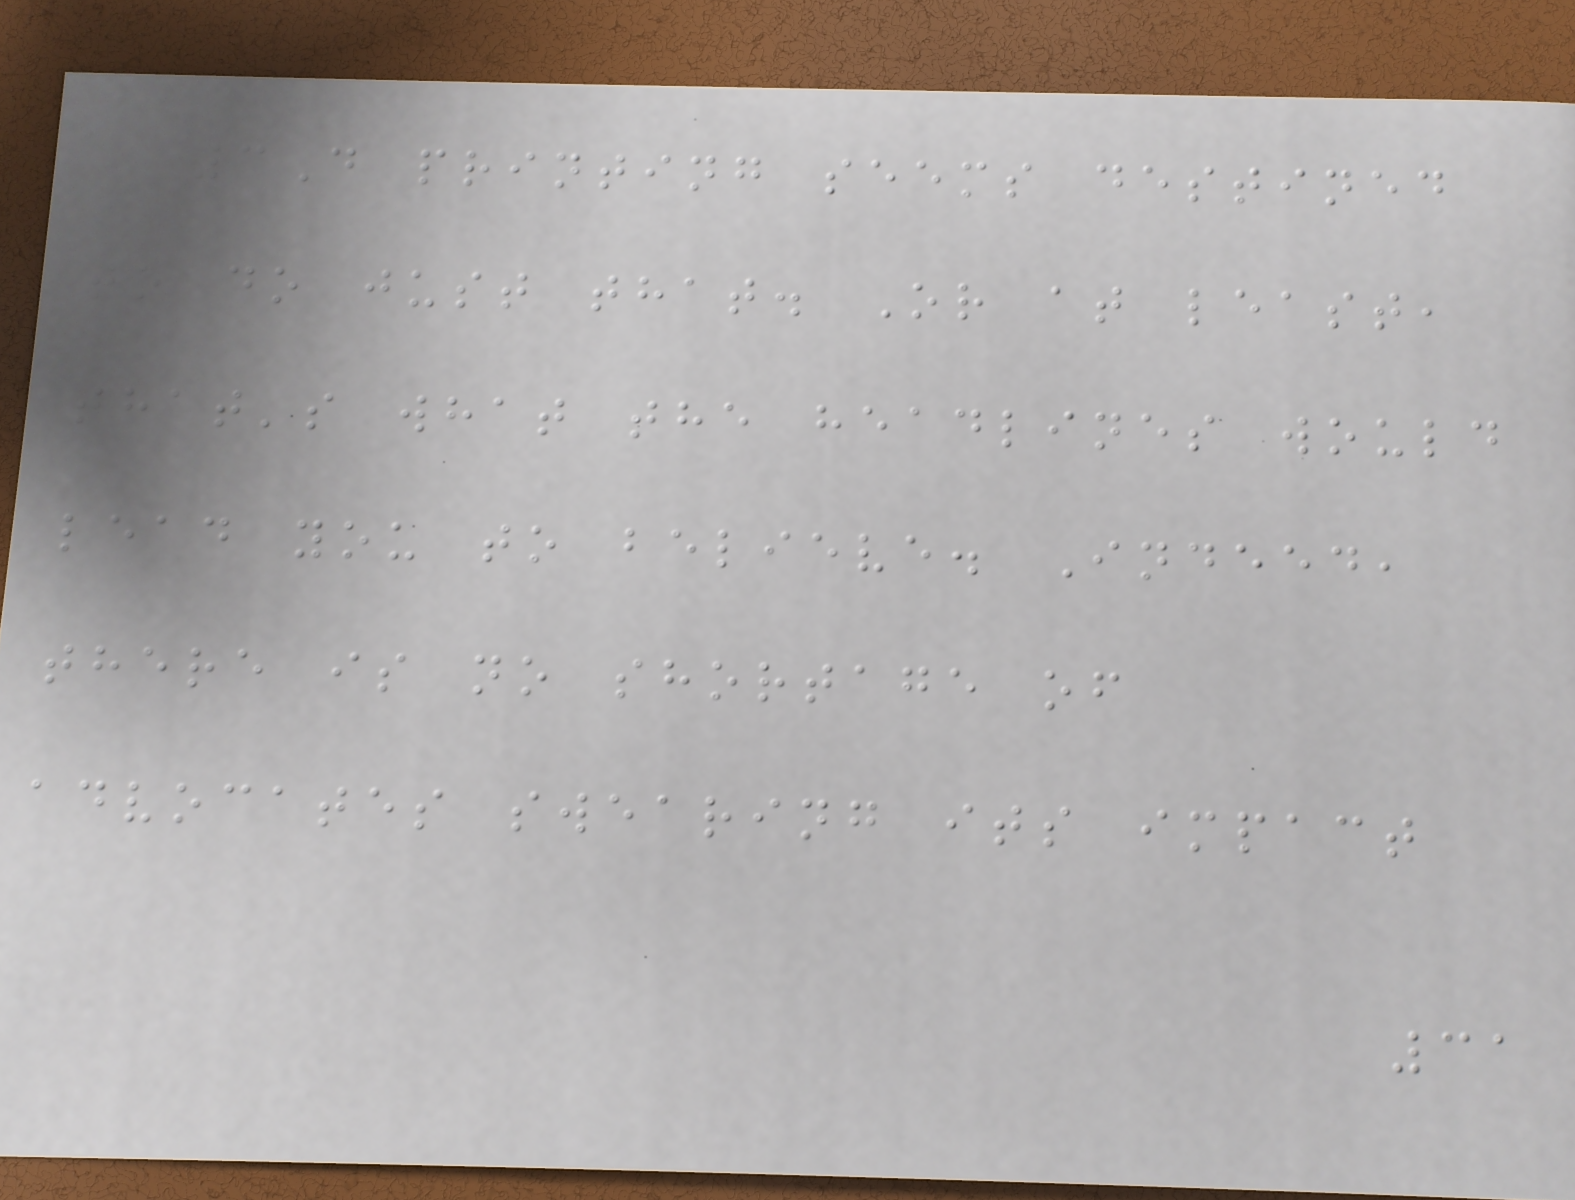3D printing seems destined
to do just that. Or at least,
that's what the headlines would
lead you to believe. Indeed,
there is no shortage of
advocates swearing its impact
31
